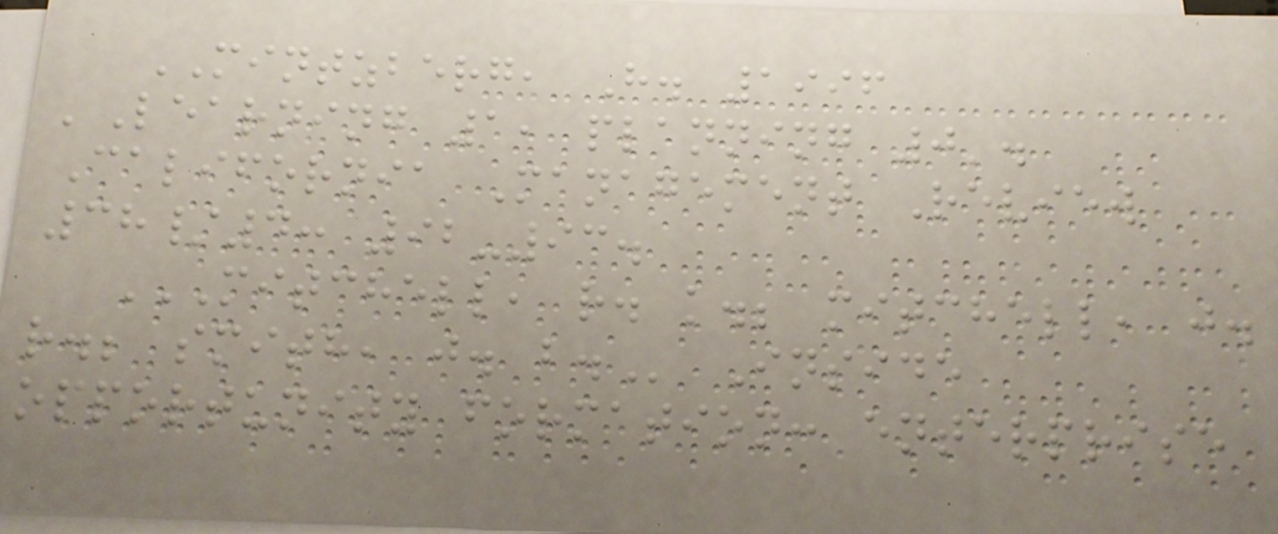MINTZBERG, H. 1996
'Learning 1, planning 0'.
California Management Review
38/4: 92-93.
MITCHELL, R. K.; MITCHELL, J.
R.; SMITH, J. B. Inside
opportunity formation: enterprise
